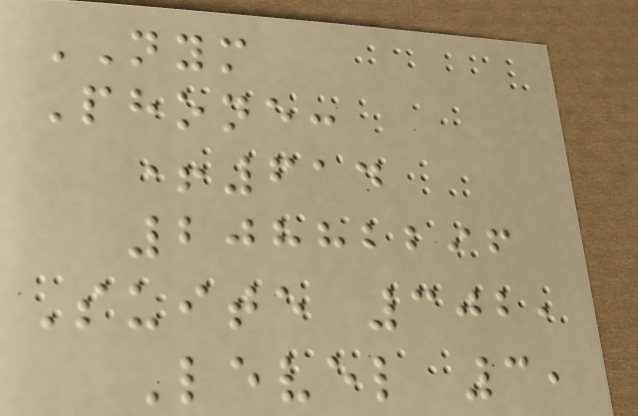NYM
Phone:
+614
20882296
Suite 302,
Level 3,
